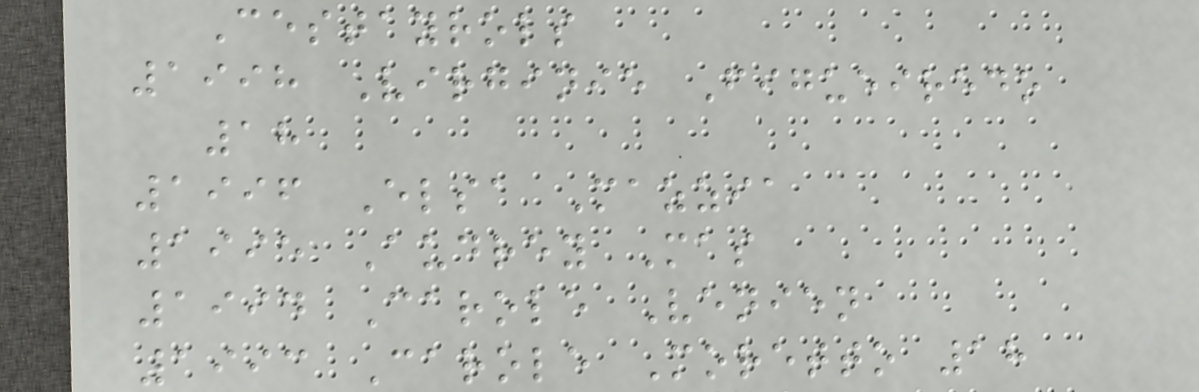Cestayrols
1998 Virginie Figueiredo
18
1996 Elsa Mazzia
1995 Audrey Mas
1994 Carole Venien
1993 Carole Moretto 18
